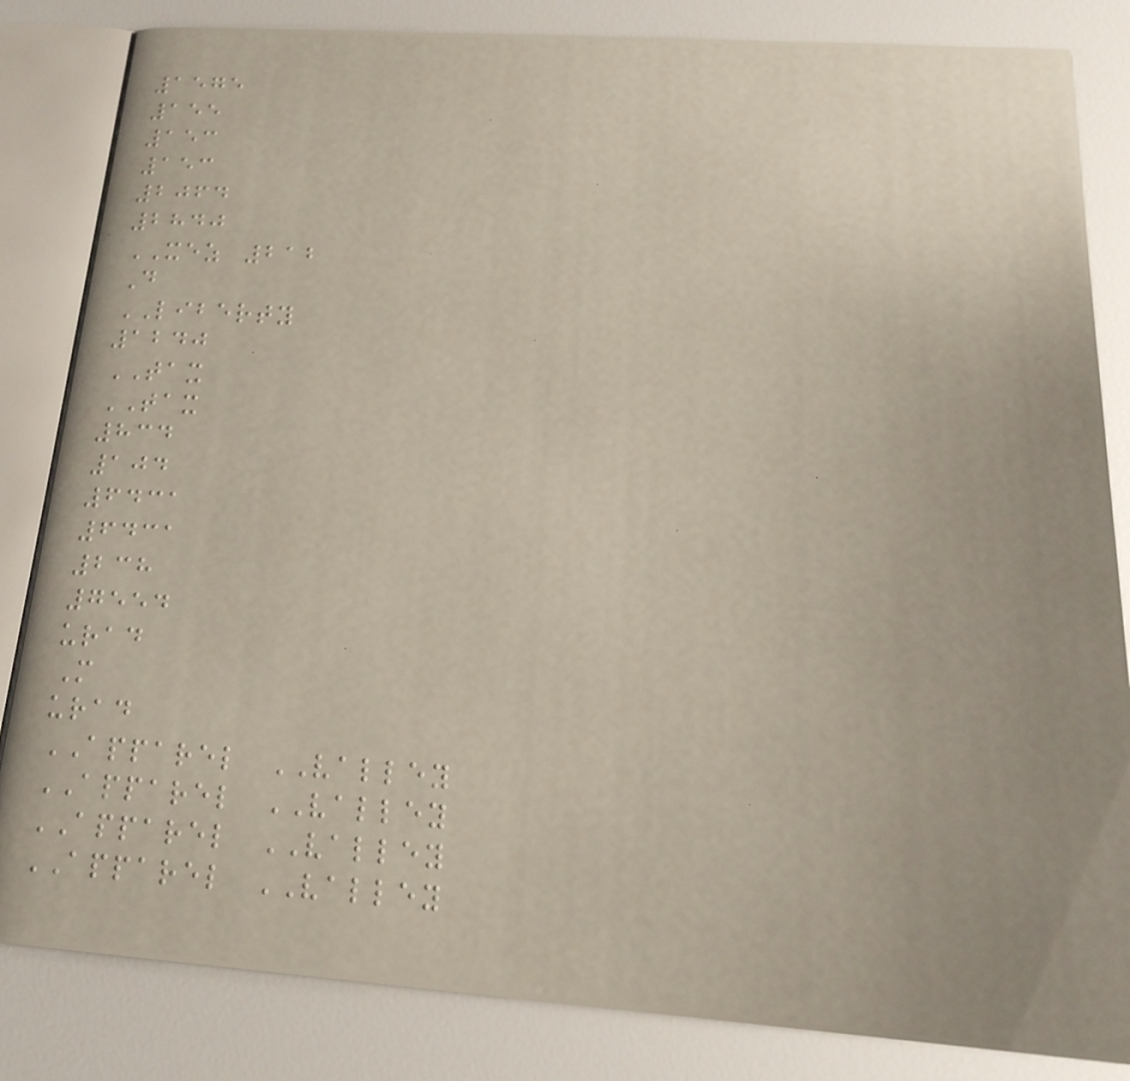1575
155
153
153
2064
2840
XEZ 212
D
LIBERTY
1240
TAX
TAX
834
104
6431
6431
238
7554
urad
M
urad
APPAREL VALLEY
APPAREL VALLEY
APPAREL VALLEY
APPAREL VALLEY
